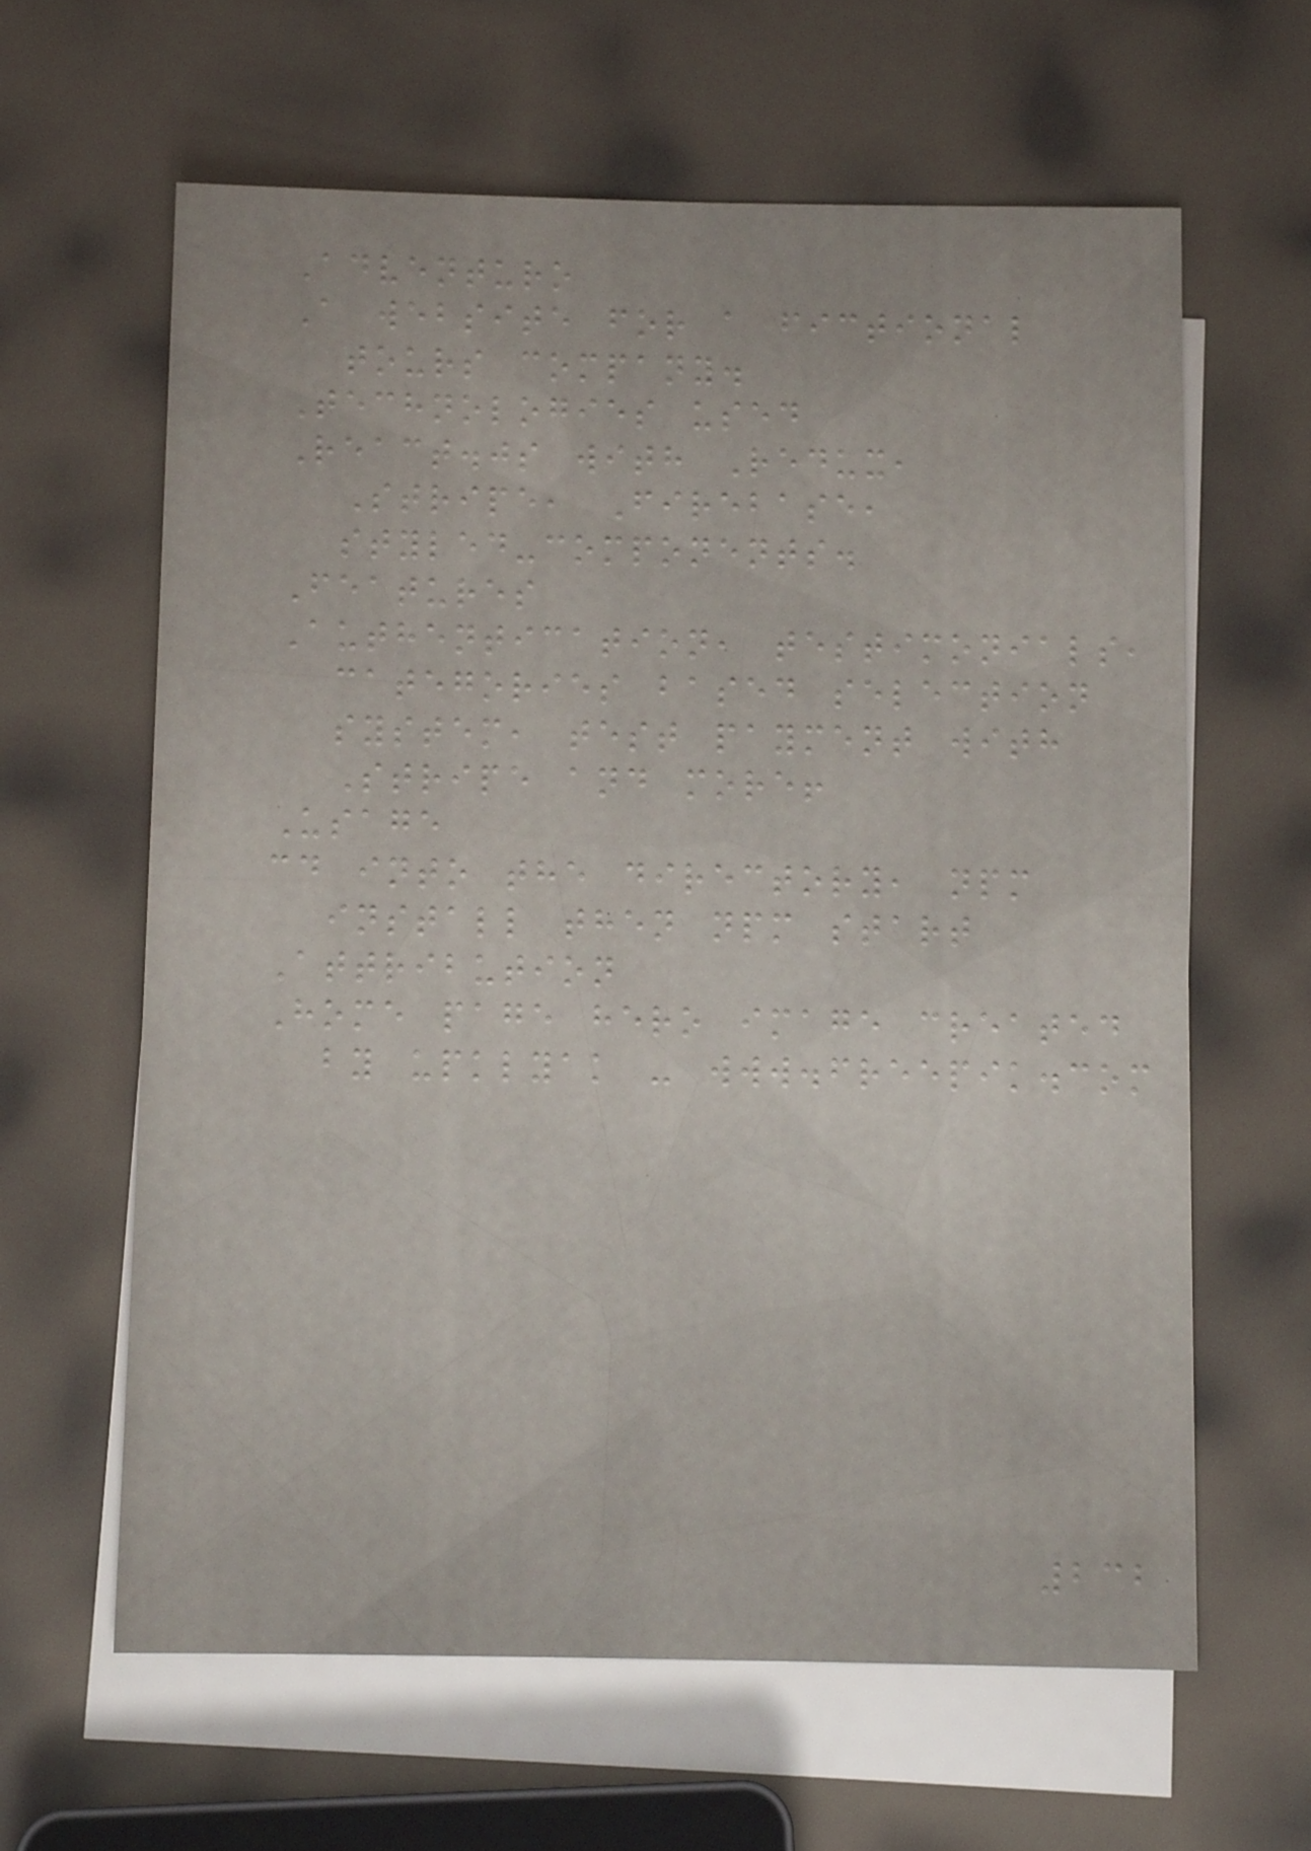Adventuro
A website for a fictional
tours company.
Technologies used
React.js with Redux,
Stripe, Firebase,
styled-components.
Features
Authentication, testimonials,
categories based selection
system, test payment with
Stripe and more!
Usage
cd into the directory, npm
install then npm start
Attribution
Home page hero image created
by upklyak - www.freepik.com
232
